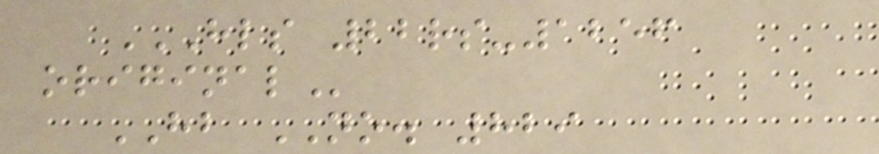HLS 22RS-1256
ORIGINAL
HB NO. 829
